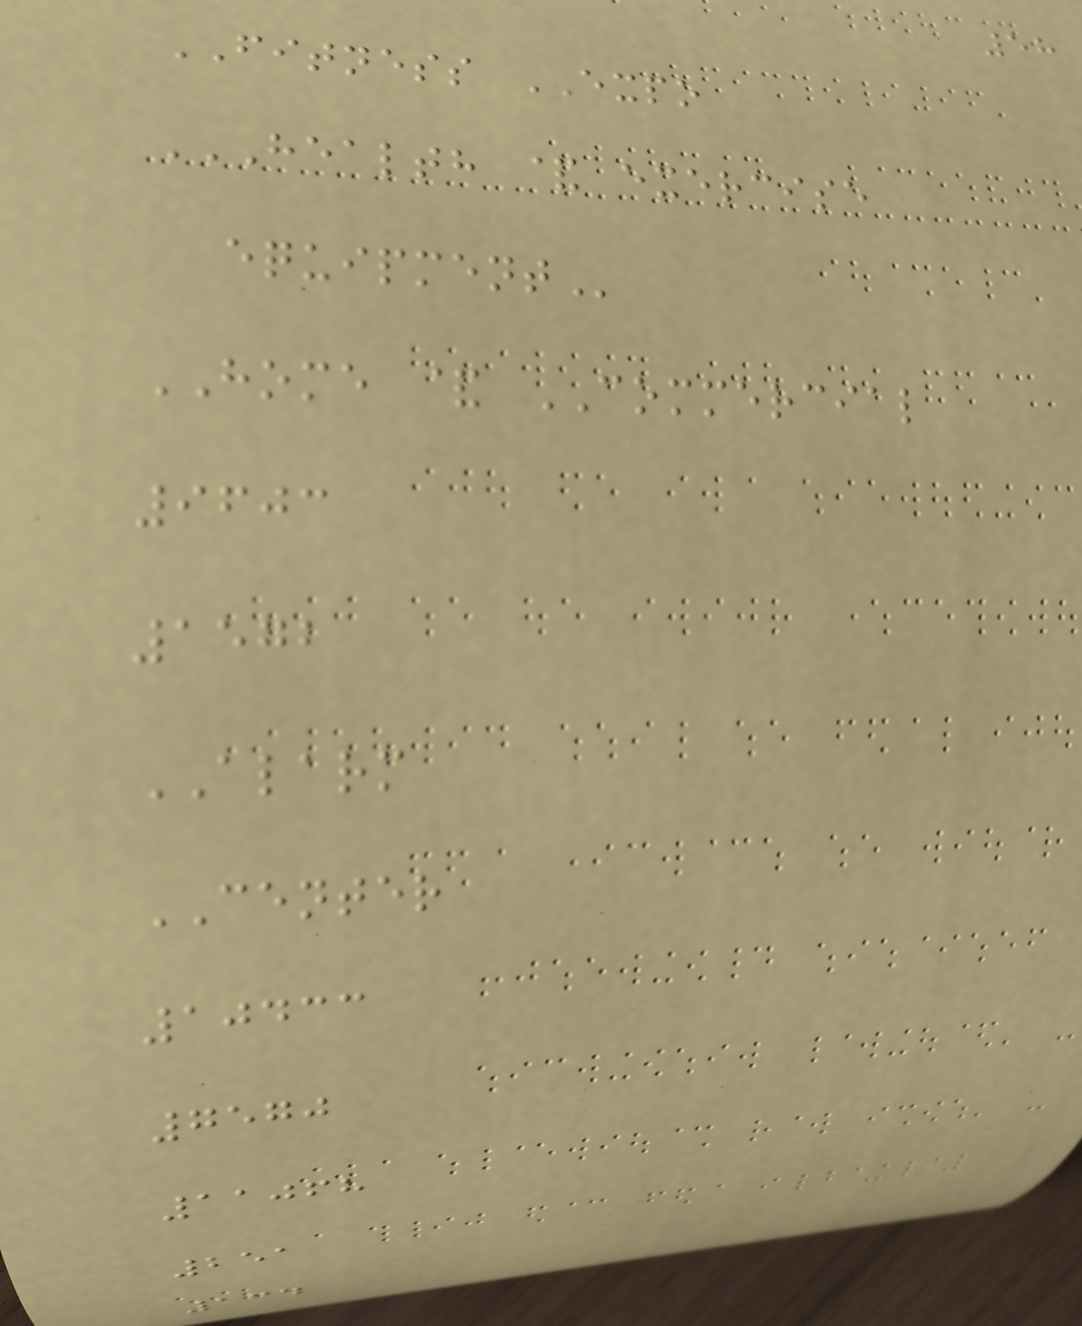58
FITNESS EXPO
HEALTH & EXERCISE
EQUIPMENT
HOME & COMMERCIAL
9603
1572
ALARM
CENTER
10433
7570
11068
251
134
